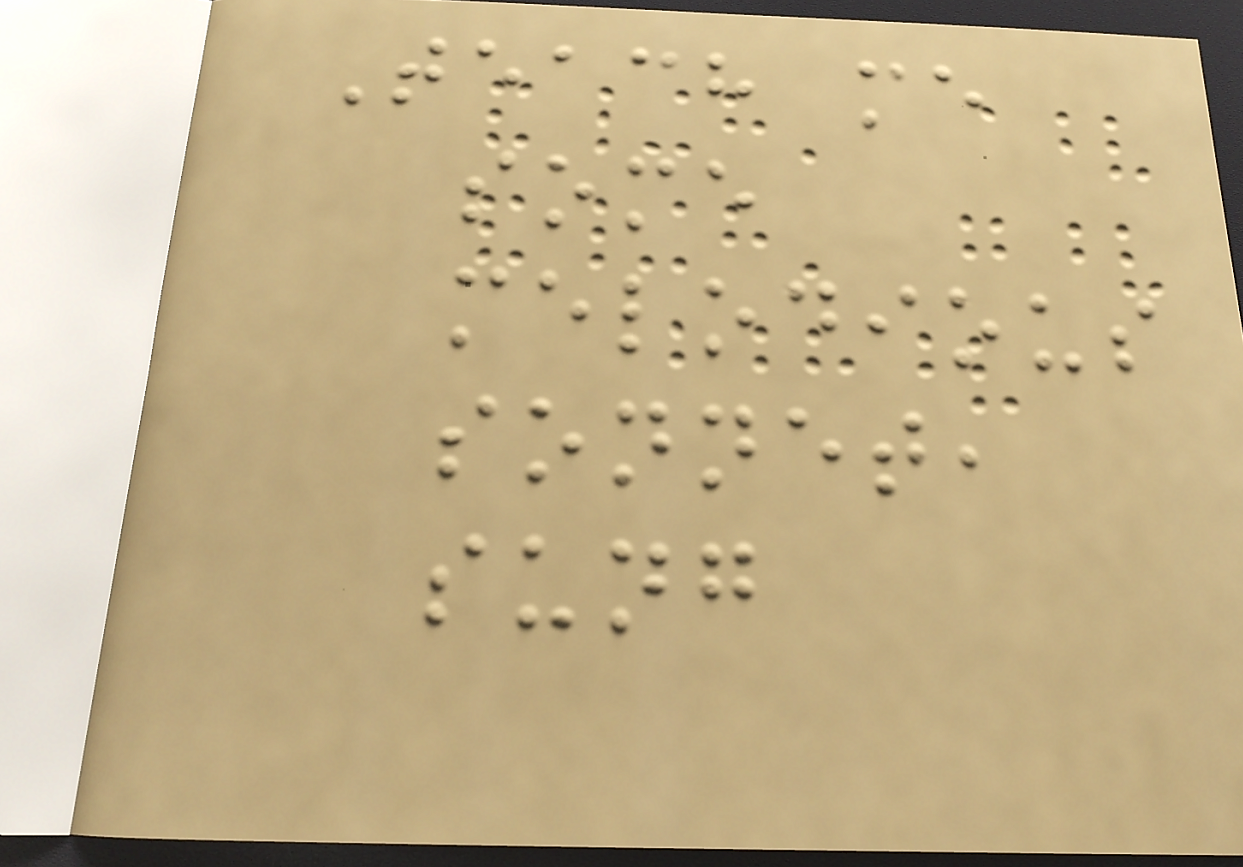Teach me
some
melodious
sonnet,
sung
